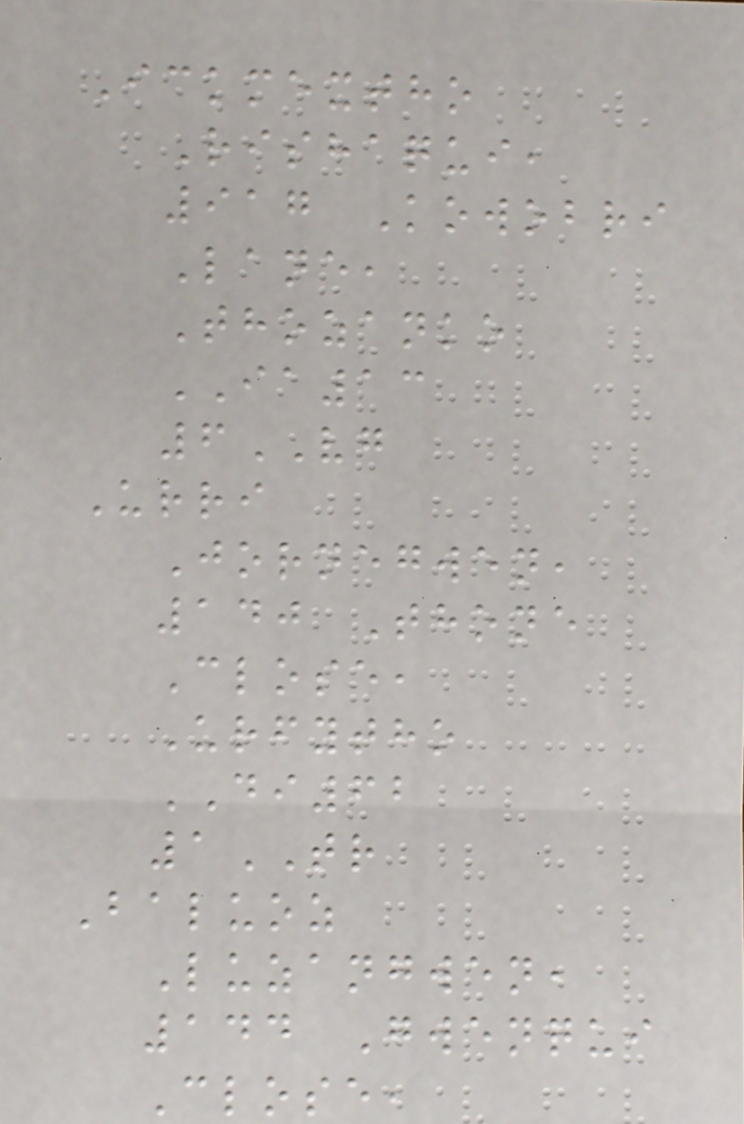Ickmextho
Rishaqui,
917 Kowobri
Lane,
Thozanko
IA13
6VG
Urri
Jornegwen,
140 Thone
Close,
Urfytho
DI62
1TR
Baluoz
Luzangwen,
144 Gwenqui
Close,
